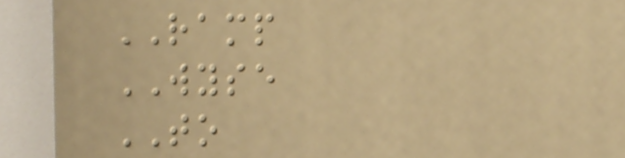RAMP
WYSE
TO
